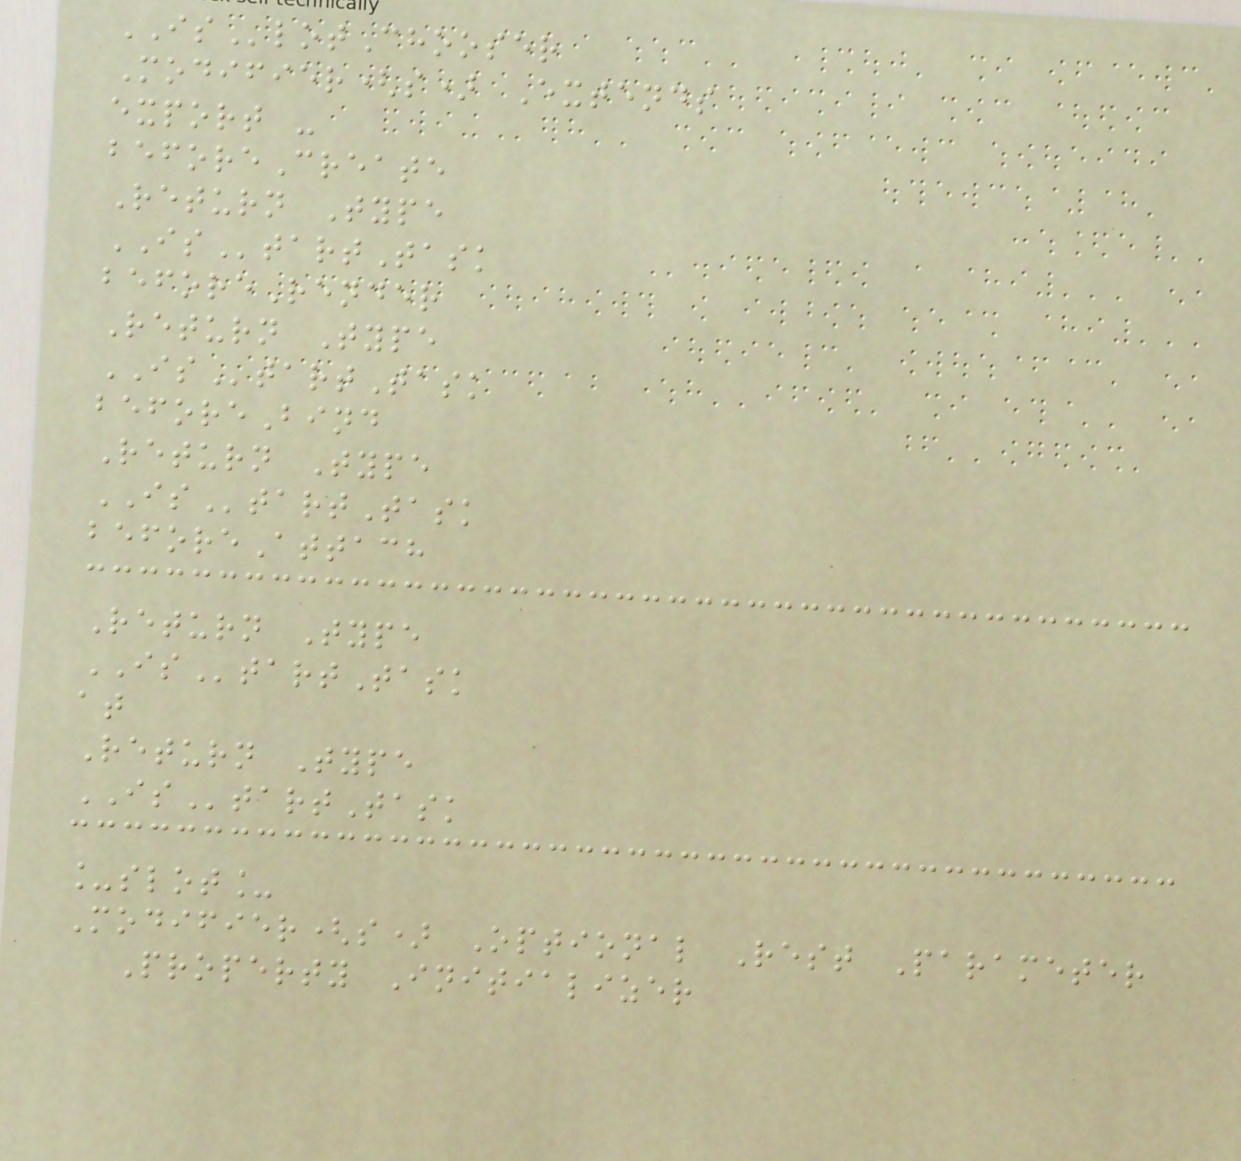ISlotChooser
Modifier(s) Extends
export -
beforeCreate
Return Type
IStartTask
beforeRender
Return Type
IStartTask
beforeBind
Return Type
IStartTask
beforeAttach
Return Type
IStartTask
at
Return Type
IStartTask
_slot_
Modifier(s) Optional Rest Parameter
Property Initializer
